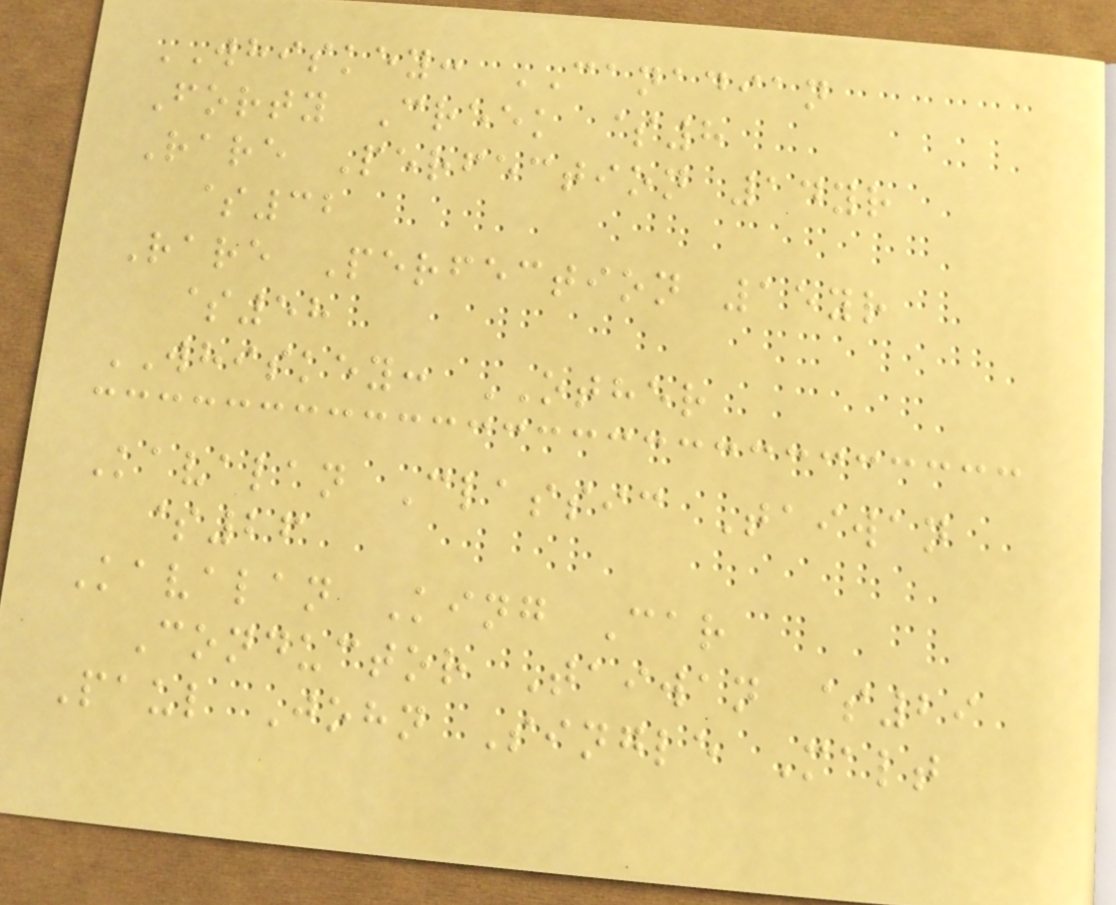WHISKEY: CANADIAN
Forty Creek $8
Rare Perfection 14yr
$32
Rare Perfection 15yr
$58
WHISKEY: OTHER
Kavalan Classic Taiwan
$26
Kavalan King Car
Conductor Taiwan $29
Paul John Single Malt
